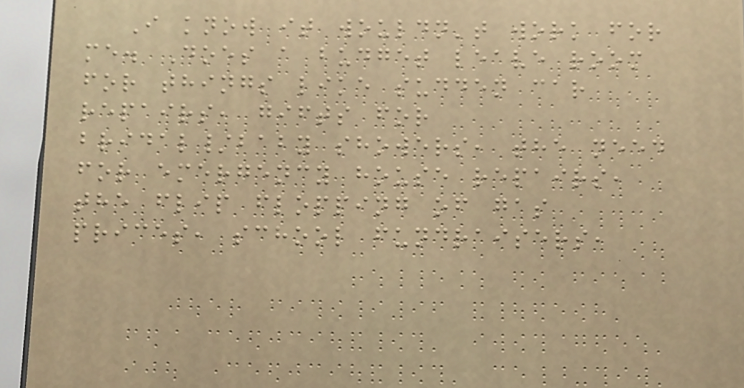I know it wouldn't work for
me. Does a budget leave room
for things like sudden car
repairs, gifts for
bridal/baby showers, the need
for emergency house repairs,
the flip flopping of gas
prices, school fundraisers,
